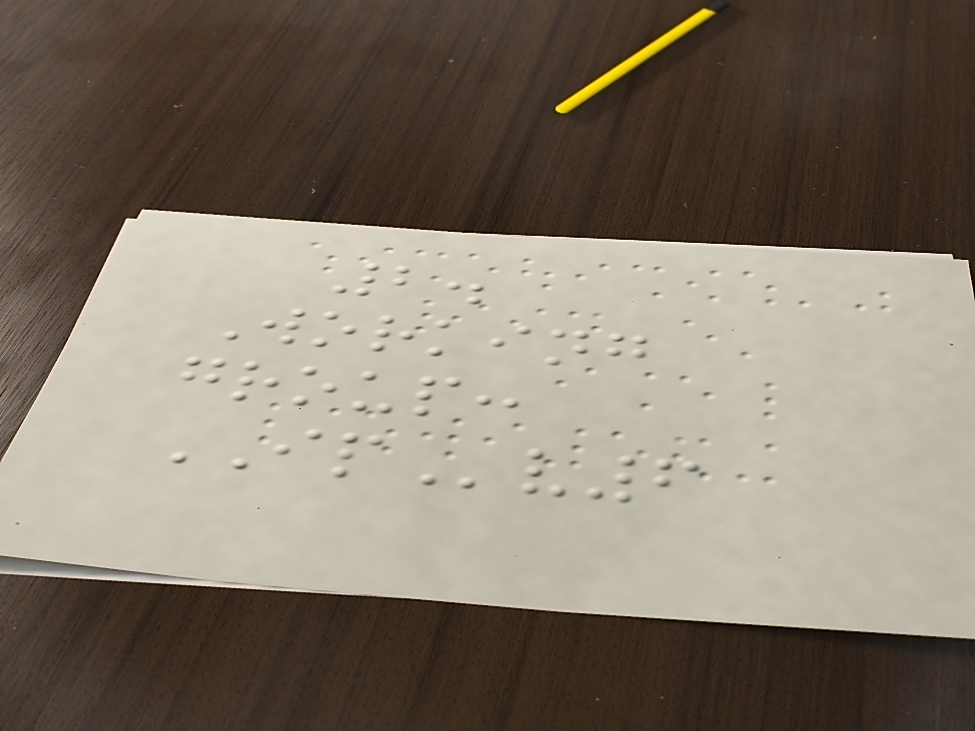2.
Working
group:
IPv6
